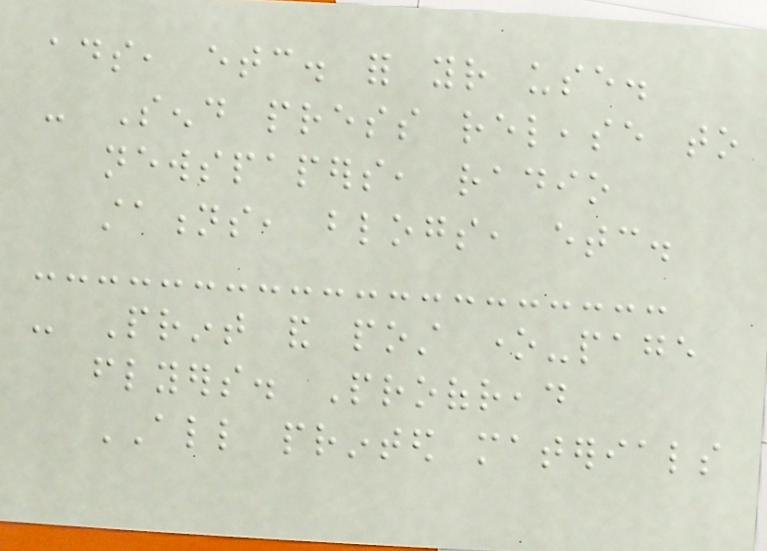ads, etc. for your use.
- Send press release to
newspapers, radio
stations, blogs, etc.
- Print and post one-page
flyers. Proofread
ALL printed materials
